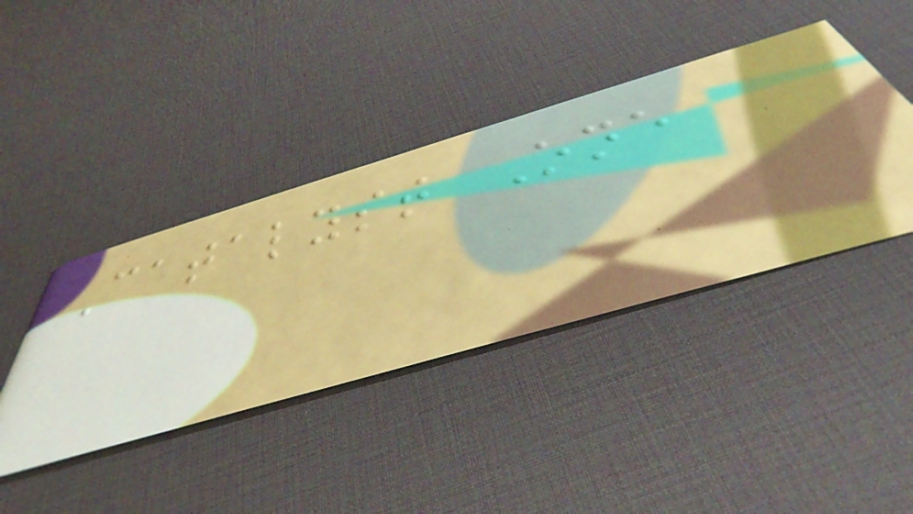Catalyst One
